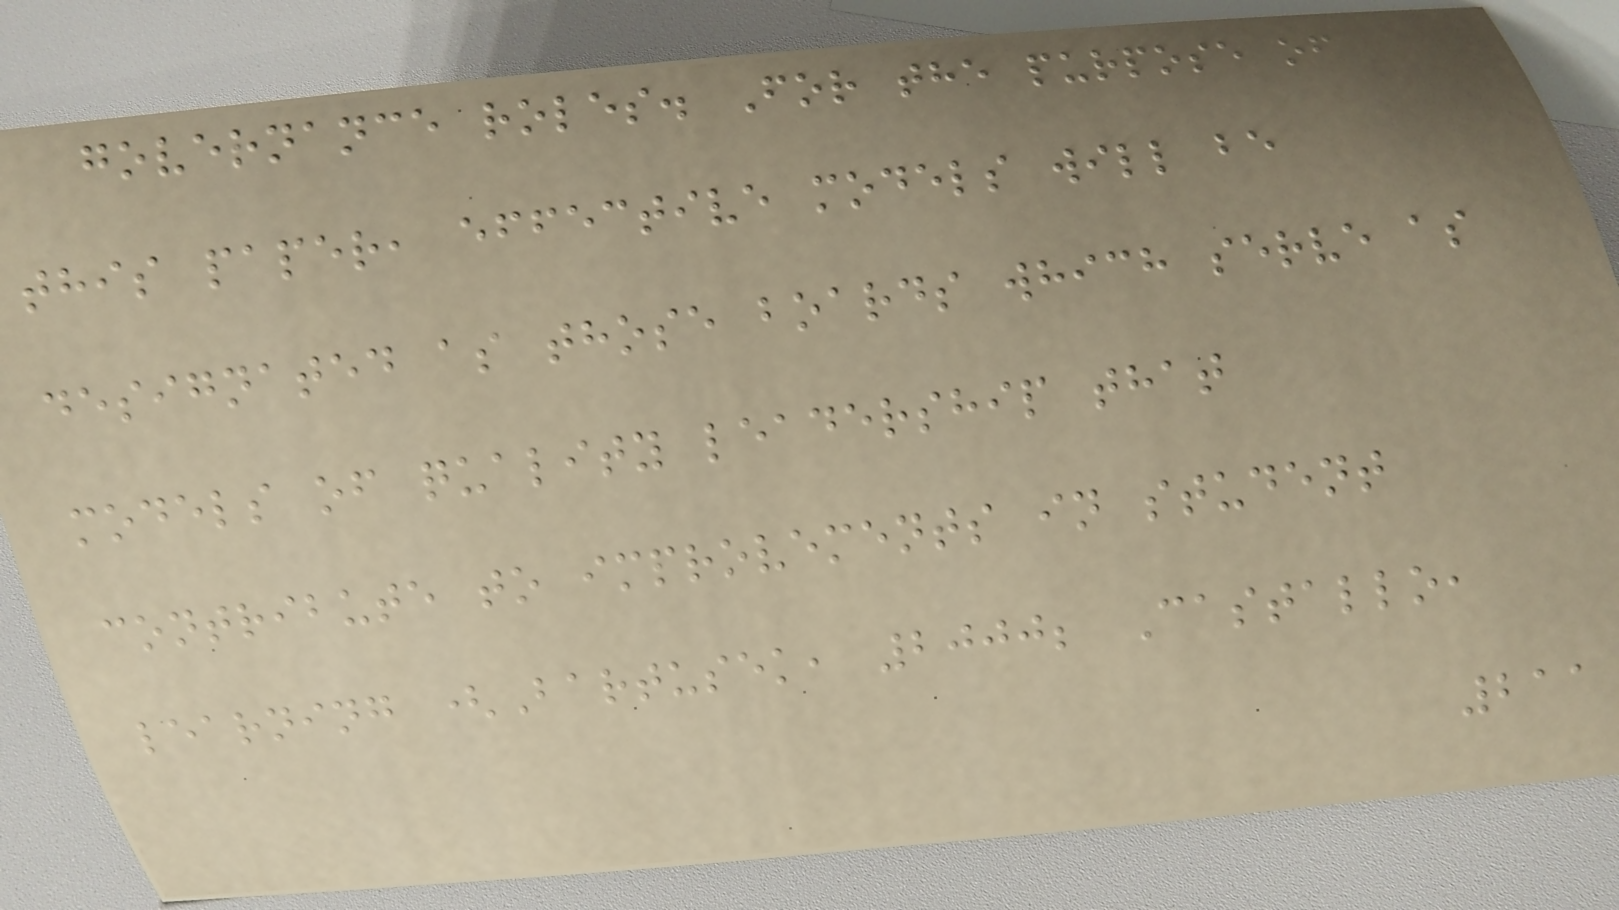governance roles. For the purpose of
this paper, effective models will be
designated as those boards which serve as
models of quality leadership that
contribute to improvements in student
learning (Bartusek, 2000; Castallo,
211
